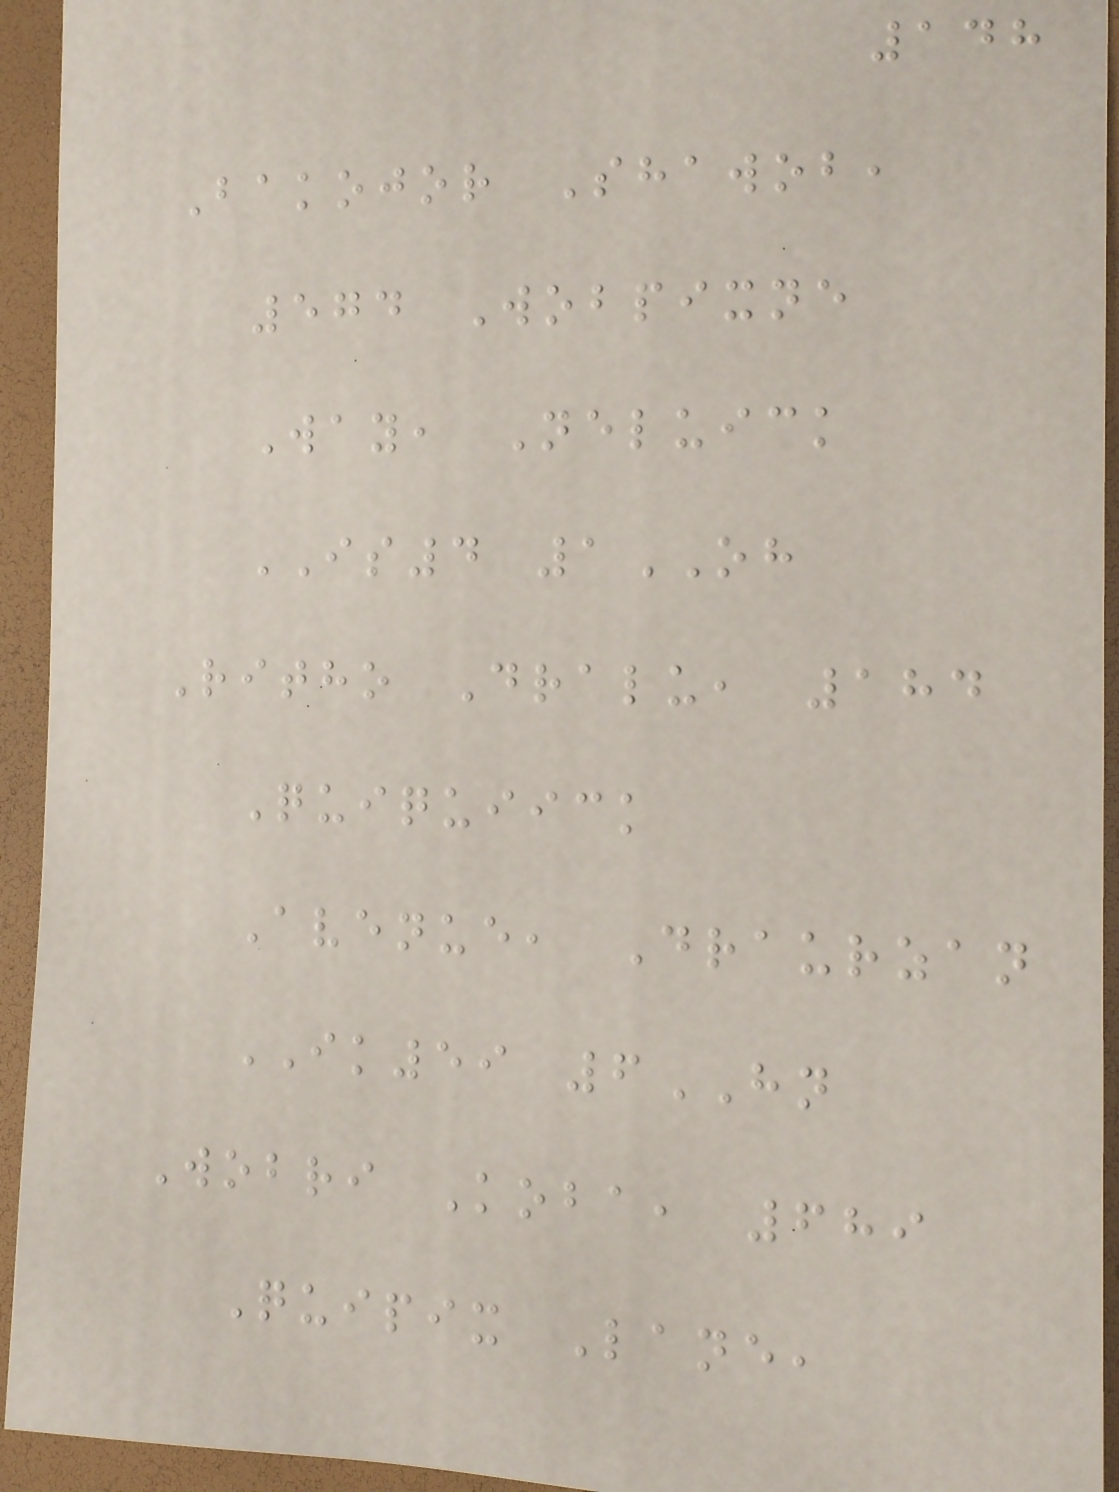148
Bakojor Shawob,
574 Wobpixne
Way, Neluick
IS4 1OH
Ritho Dralu, 184
Quiquiick
Avenue, Draurzan
IK59 6HN
Wobri Koba, 689
Quipix Lane,
